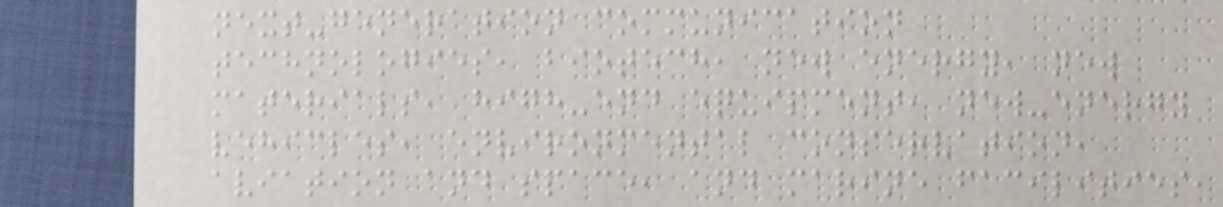next-generation communication
technologies, biotech, new energy, new
materials, high-end equipment, new-energy
vehicles, environmental conservation,
aviation and space, and marine facilities,
